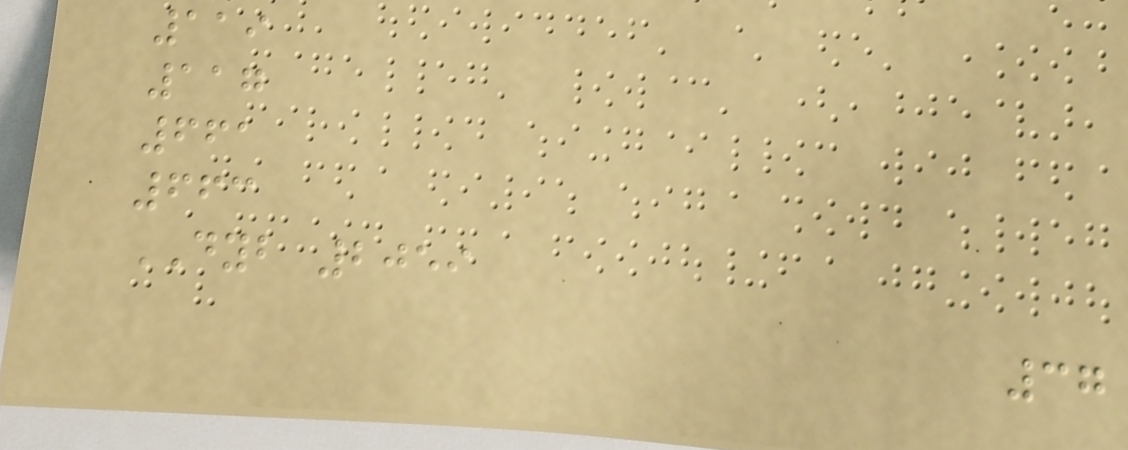119
117
661
663
DYB 2059
37
